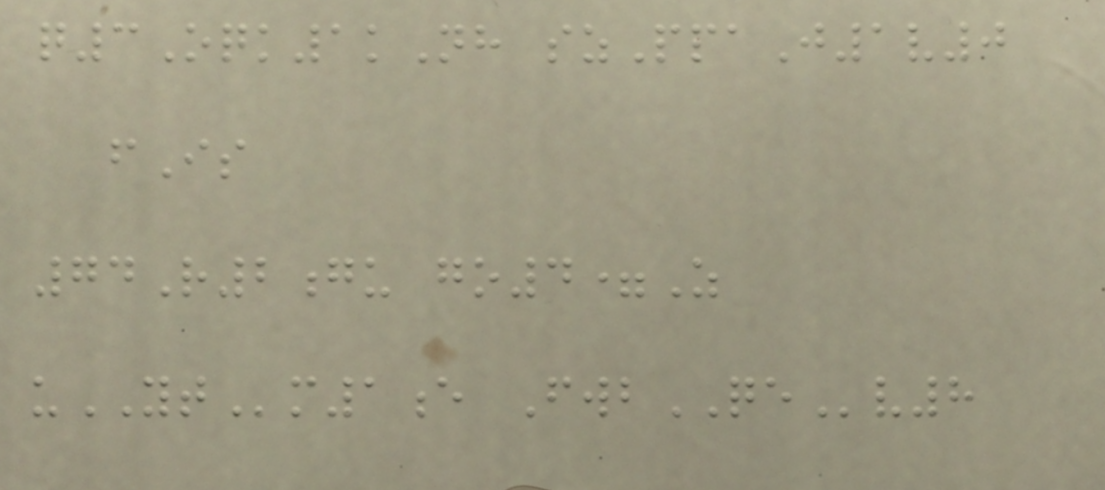q3Oqk1kNh szPpaJ1v0
fIs
74R2gu go4=Z
uYTm1e FwbQEv8
